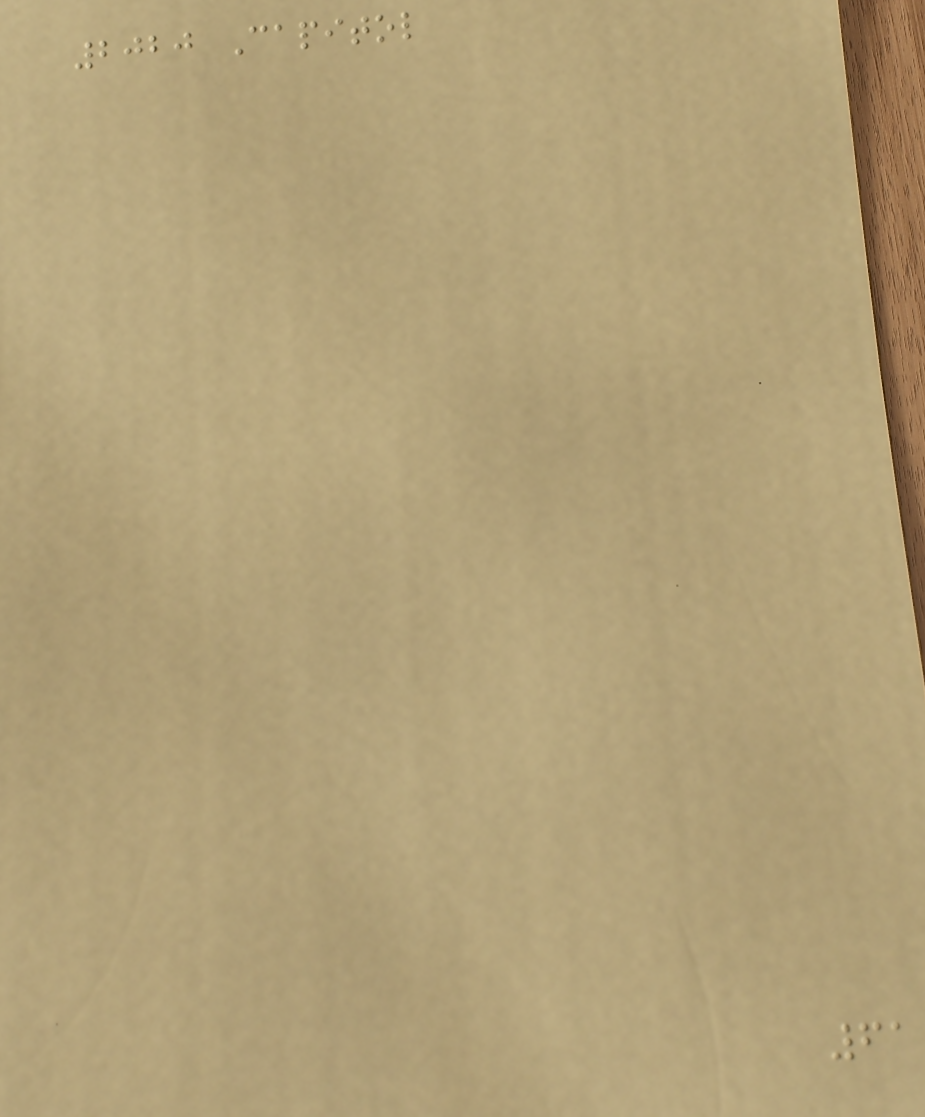2020 Capitol
61
